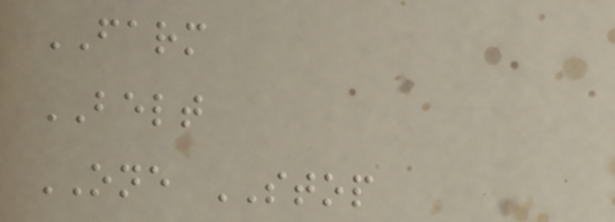FARM
BELT
ONE STOP
